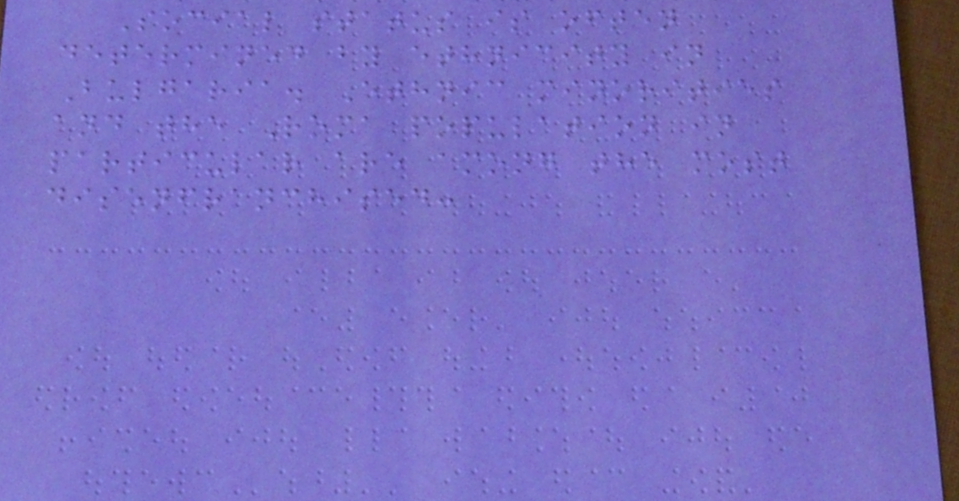Social status is often
determined by ethnicity in
Bulgaria. Ethnic minorities
and the Roma population in
particular are among the most
disenfranchised:
